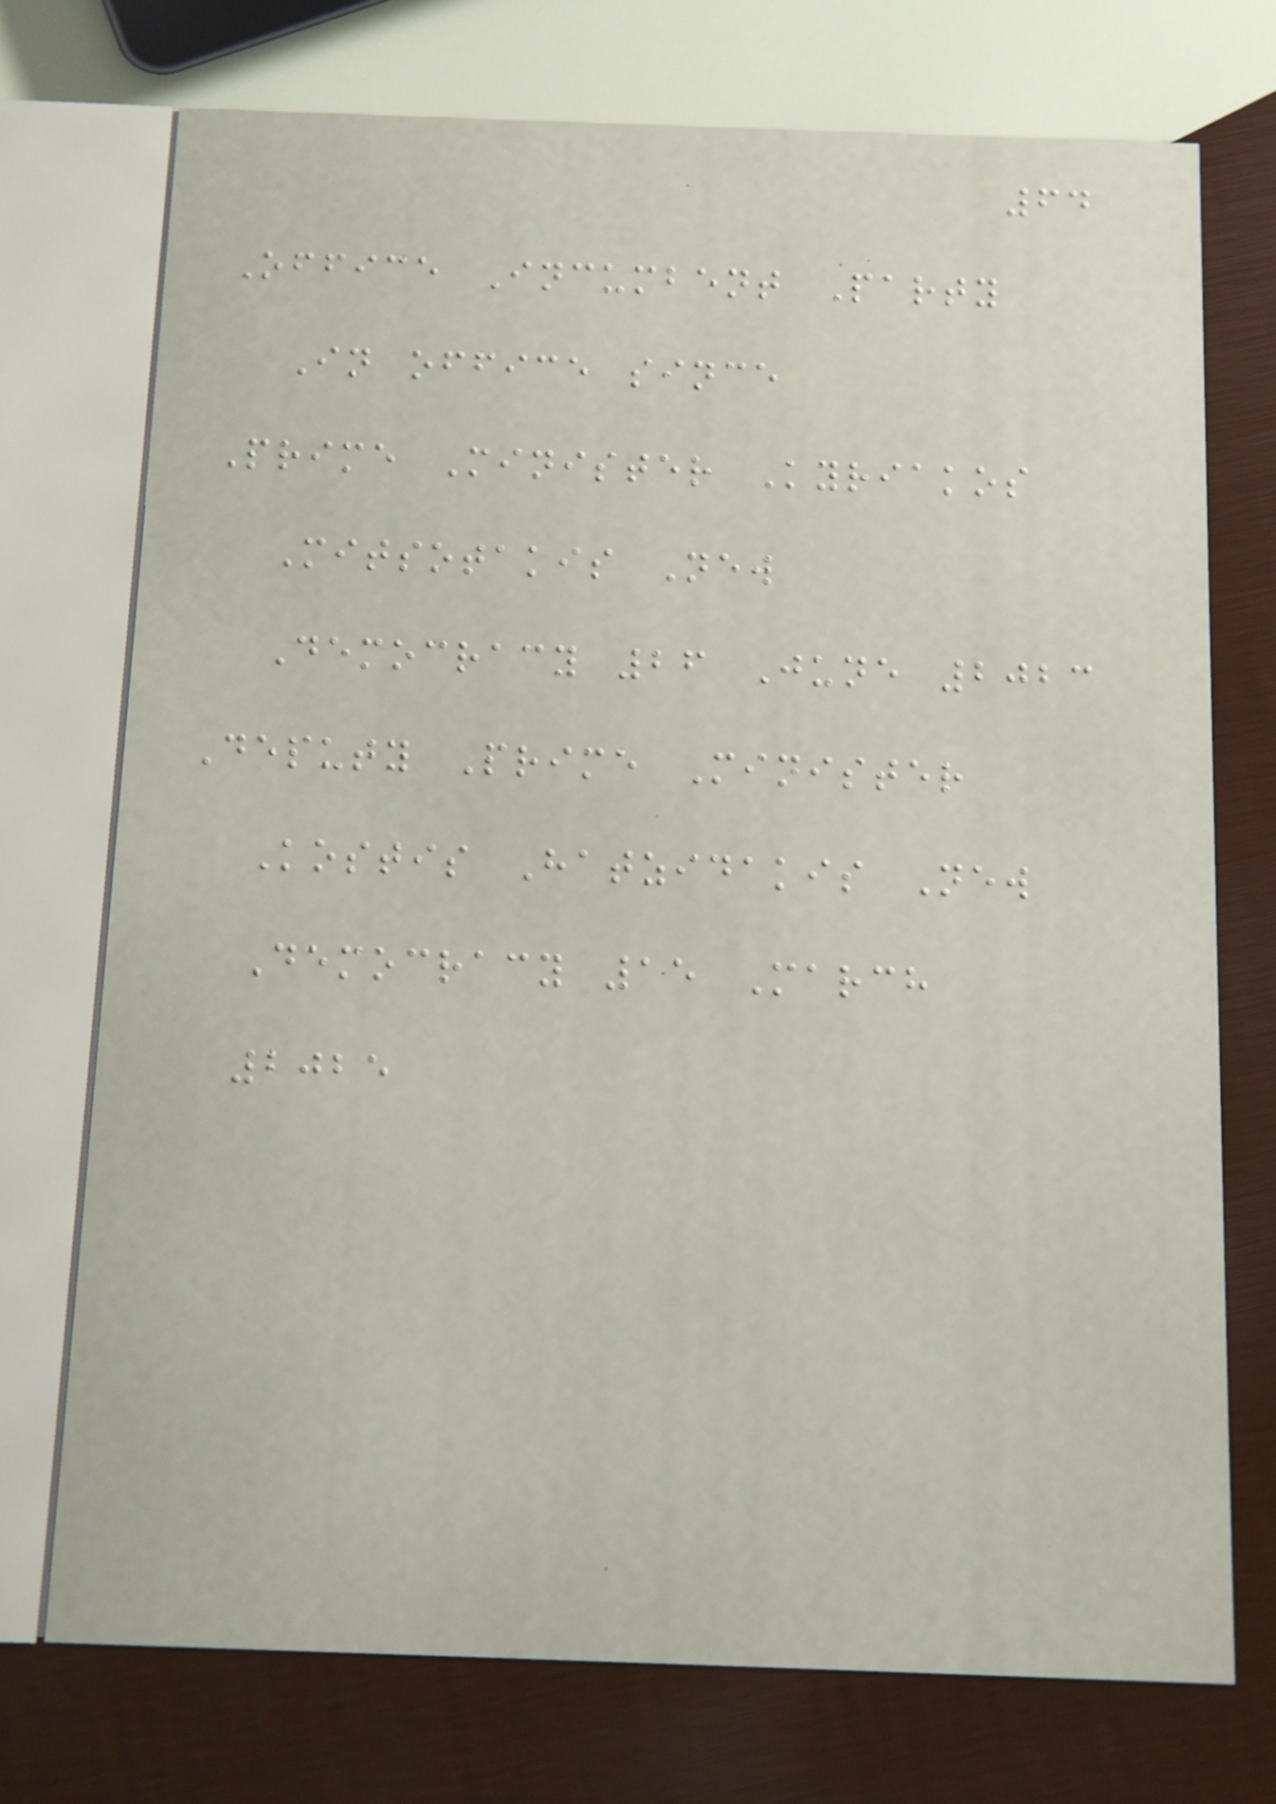64
Office Incumbent Party
In office since
Prime Minister Kyriakos
Mitsotakis New
Democracy 26 June 2023
Deputy Prime Minister
Kostis Hatzidakis New
Democracy 15 March
2025
